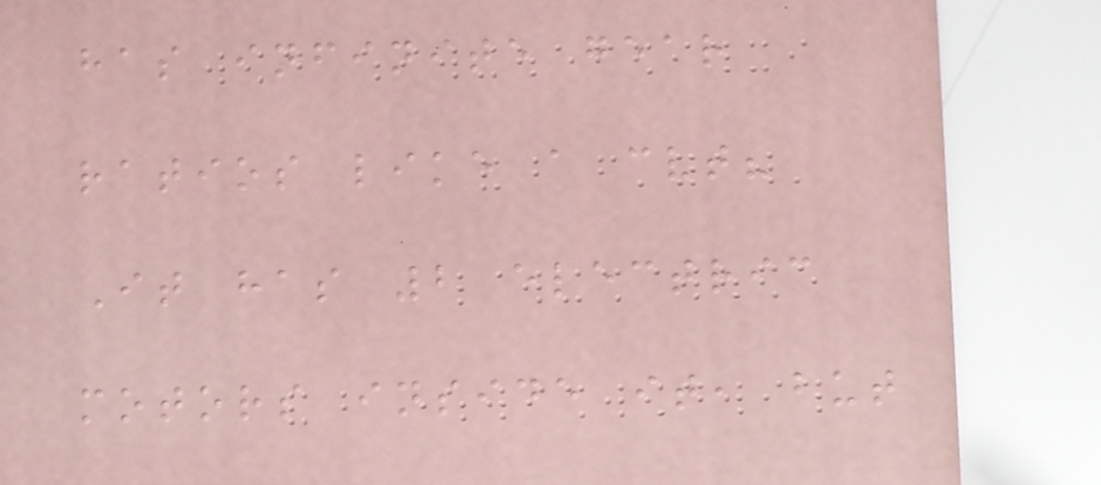has infinite gear
ratios like a cvt?
It has 2 electric
motors inside it, but
